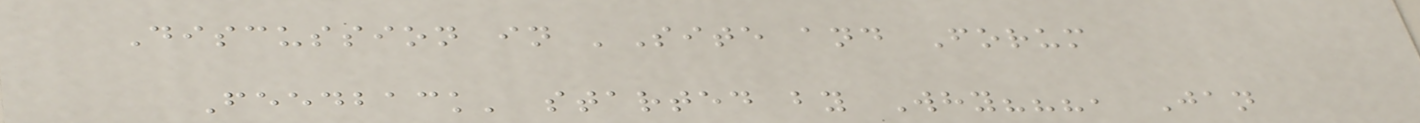Discussion in 'Site and Forum
Feedback' started by Why???, Jan
